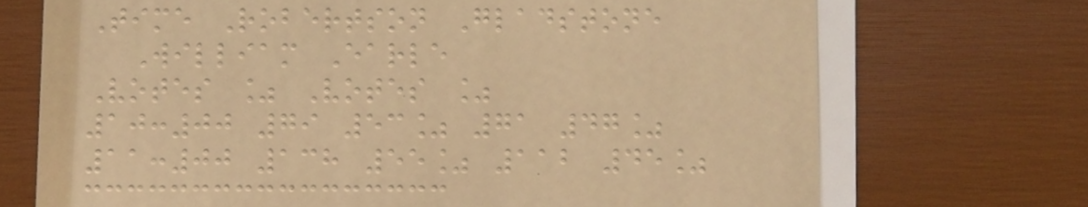Time Robertson Gladstone
William Earle
Votes % Votes %
10:00 79 53% 71 47%
11:00 138 55% 112 45%
